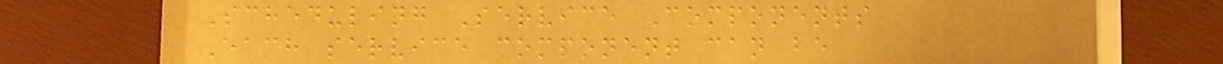Scheduling Service Components
Each service component can be
